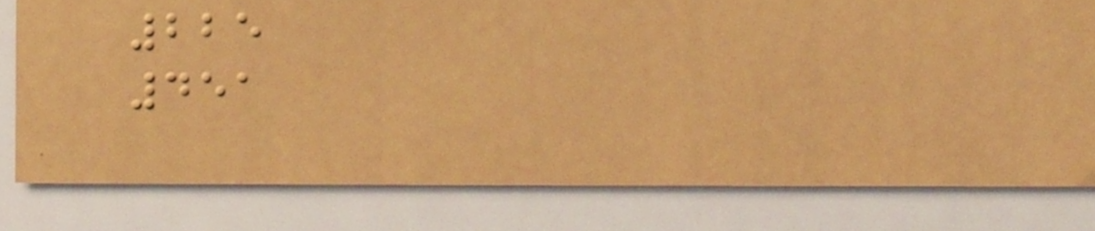225
451
